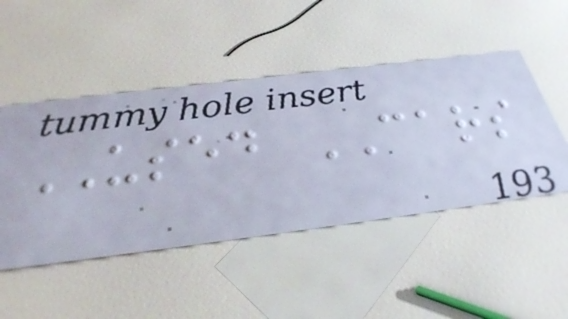USED CARS
